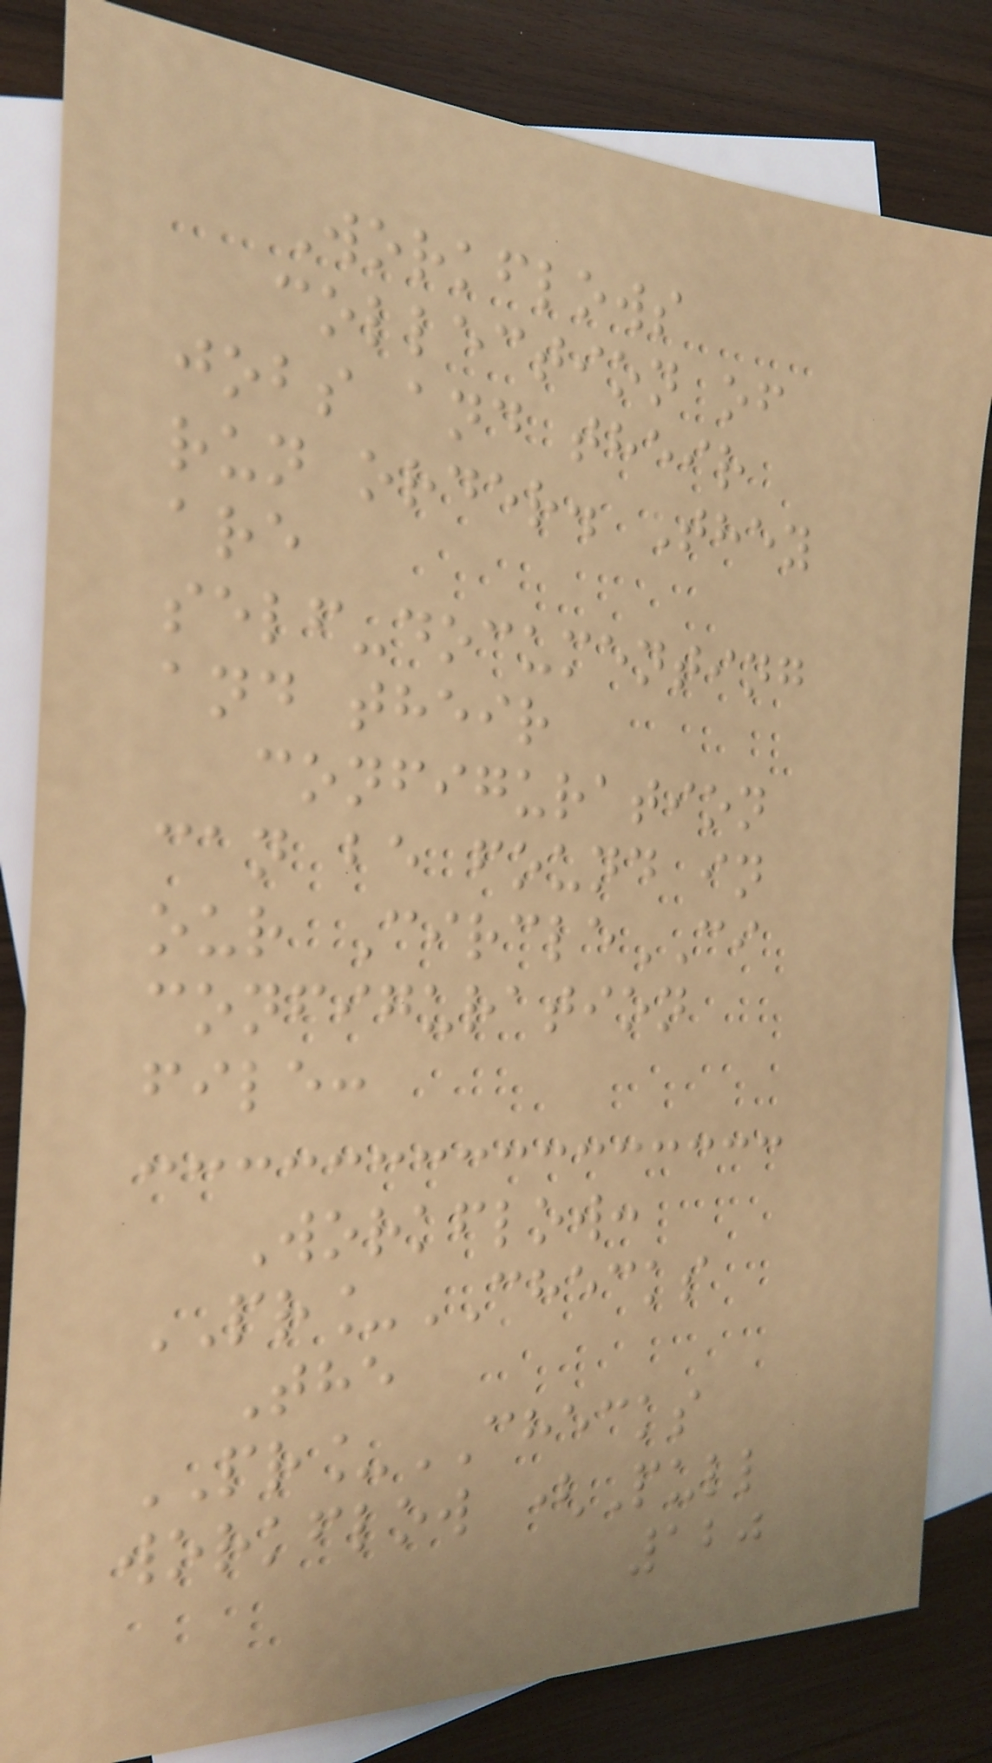Workflows
collection of
jobs and their
run order. They
are
self-documenting
and their
configuration
can be found in
our CircleCI
configuration
file:
Workflow:
PR_CHECKS
The
PR_CHECKS
workflow (Pull
120
